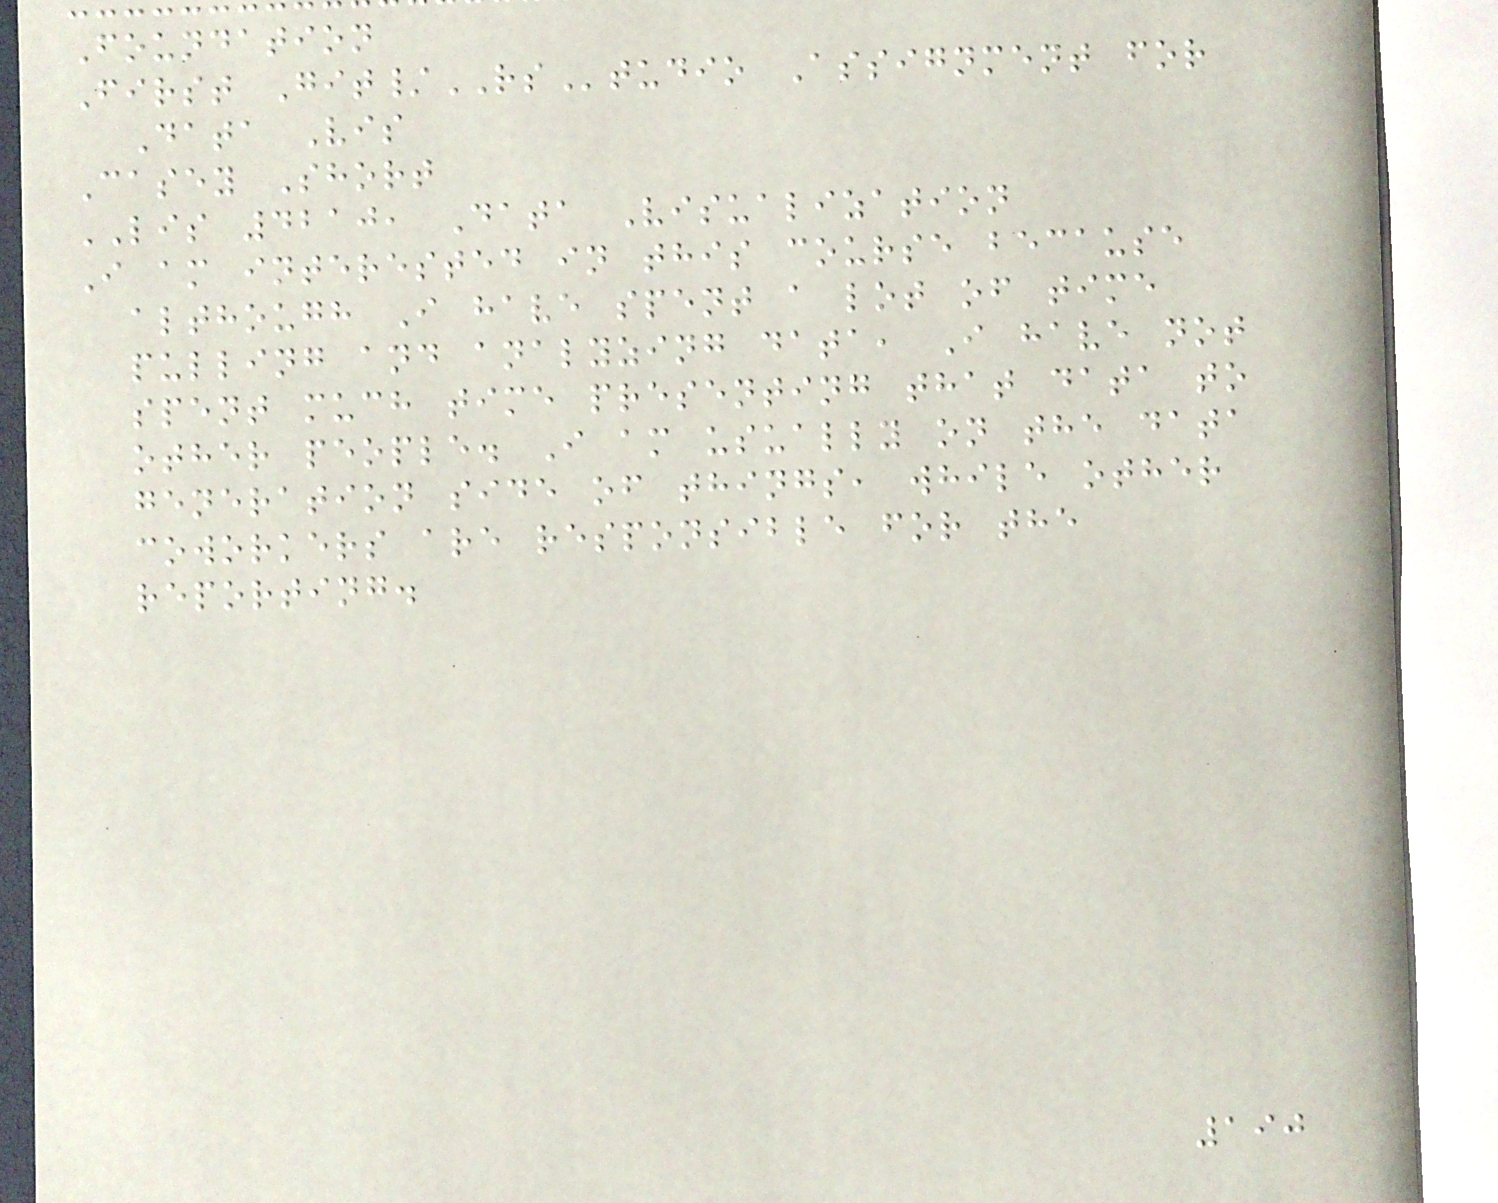Foundation
First Git/RStudio Assignment for
Data Vis
Casey Short
LIS 4210, Data Visualization
I am interested in this course because
although I have spent a lot of time
pulling and analyzing data, I have not
spent much time presenting that data to
other people. I am usually on the data
generation side of things, while other
coworkers are responsible for the
reporting.
190
